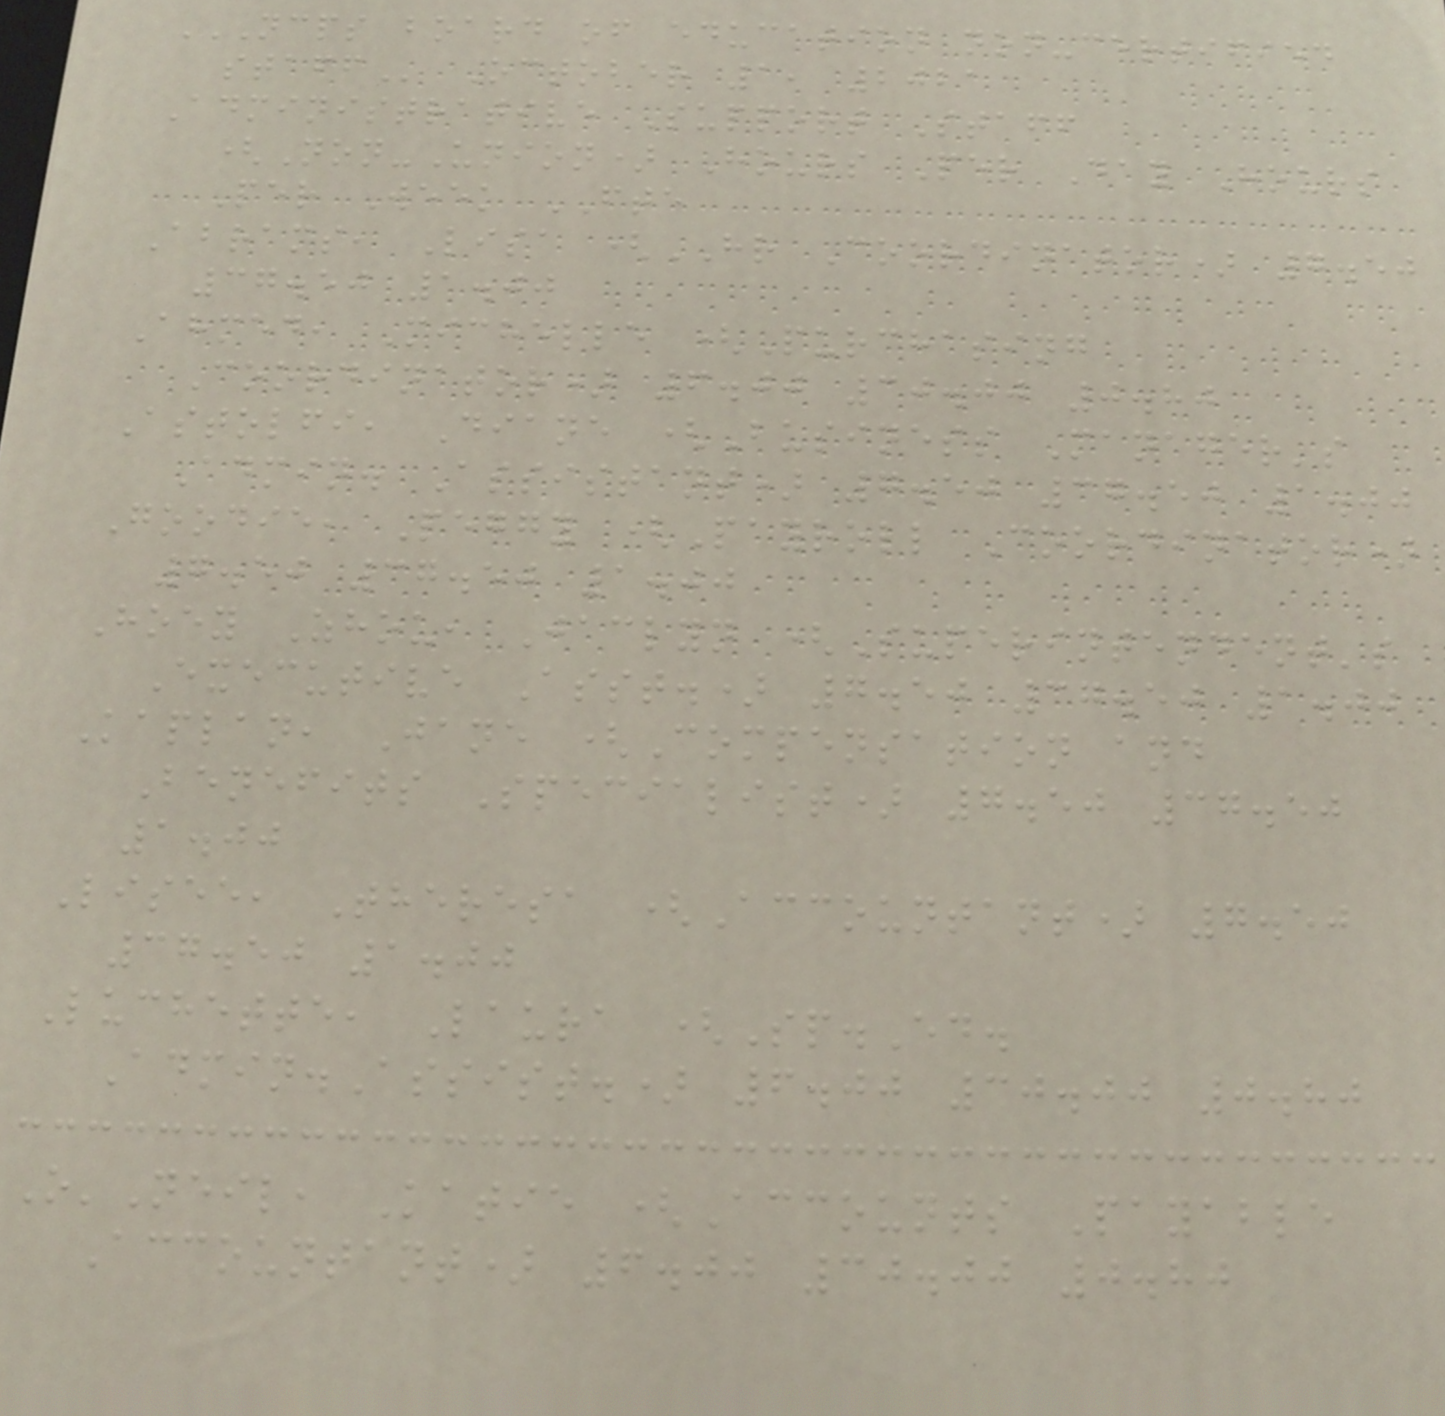NCPS BOARD OF EDUCATION NON-CERTIFIED
STAFF October 1, 2021
Administrative Support Staff
(Non-Union) Hours Per Day Hours
Per Week FTE
Abrams, Lisa (HR Coordinator) 7.50
37.50 1.00
Ahmed, Michelle (Purchasing
Coordinator) 6.00 30.00 0.80
Astolfi, Diane (Business Manager's
Admin. Assistant) 7.50 37.50 1.00
Goodie, Peggy (Payroll Coordinator)
7.50 37.50 1.00
Hoey Zhou, Jaclyn (Superintendent's
Executive Asst.) 7.50 37.50 1.00
Kaplan, Jane (Compensation and
Benefits Specialist) 7.50 37.50
1.00
Lisee, Theresa (Accountant) 7.50
37.50 1.00
Luchette, Laura (Sp.Ed.
Admin.Assist.) 6.00 30.00 0.80
O'Neil, Katie (Accounts Payable
Accountant) 6.00 30.00 0.80
